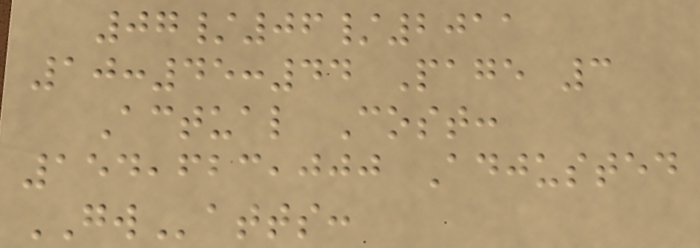07/06/2011
10:45:44 Page 3
Actual Cost:
154,623,000 Adjusted
GWatts:
